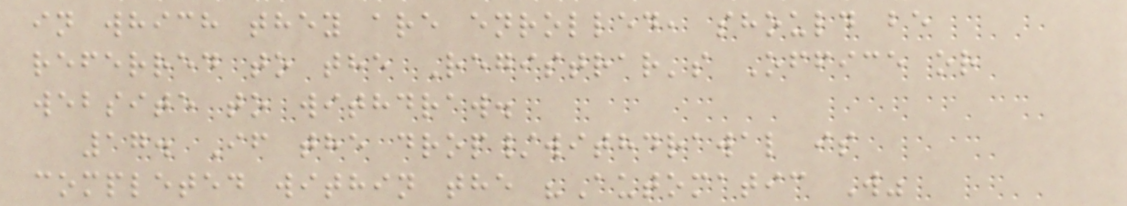in which they are enrolled, should be
referred to the Registrar's Office or
website to withdraw.
17. If the drop/withdrawal is
completed within the "Automatic W"
